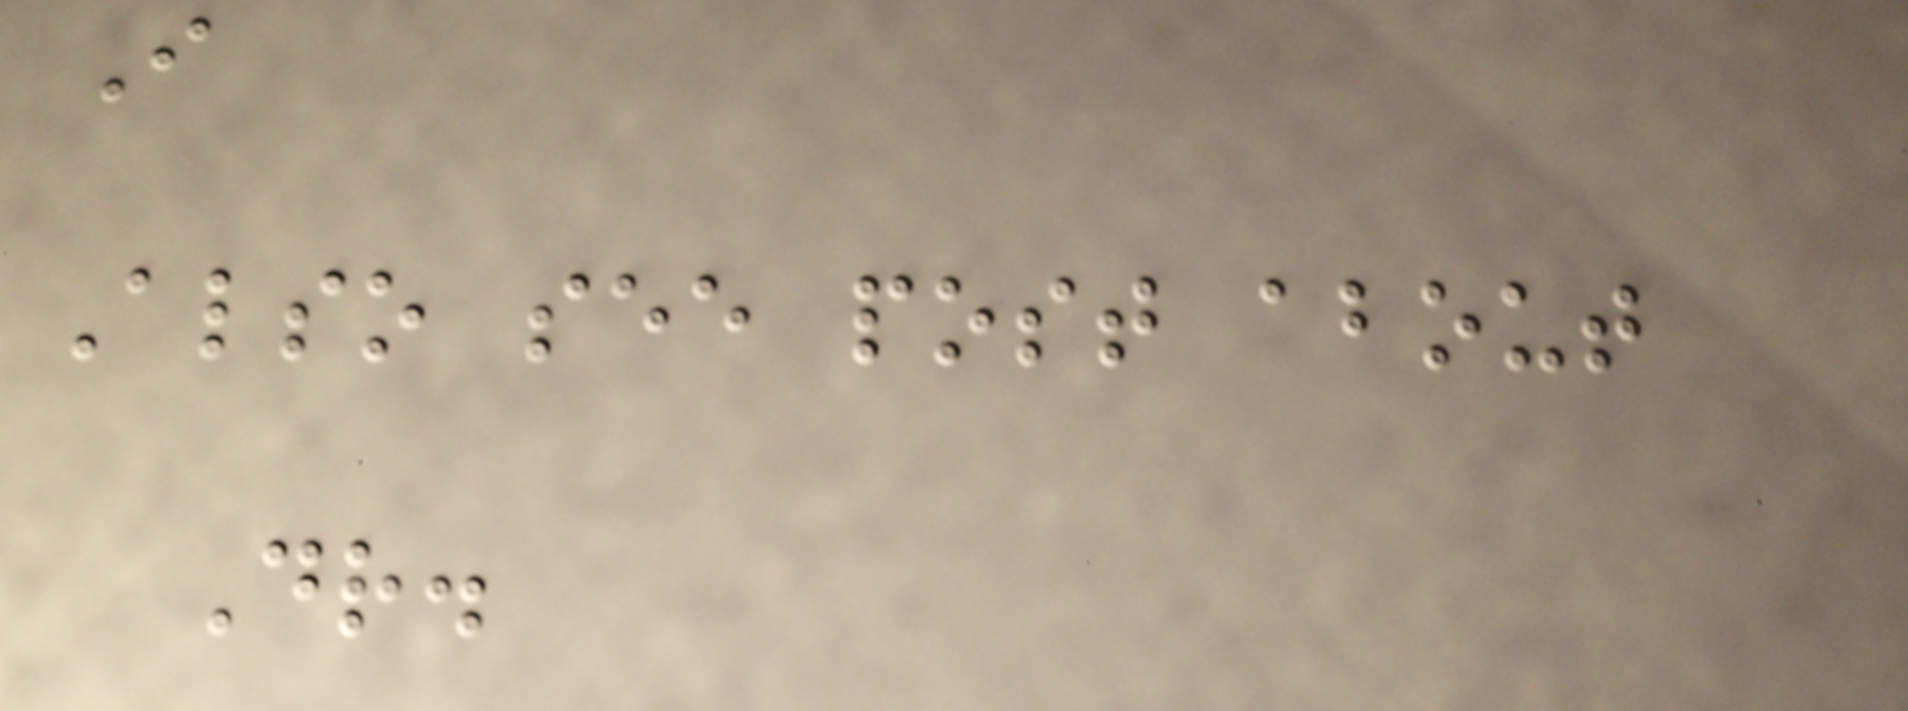I
Also see post about
Dr.
